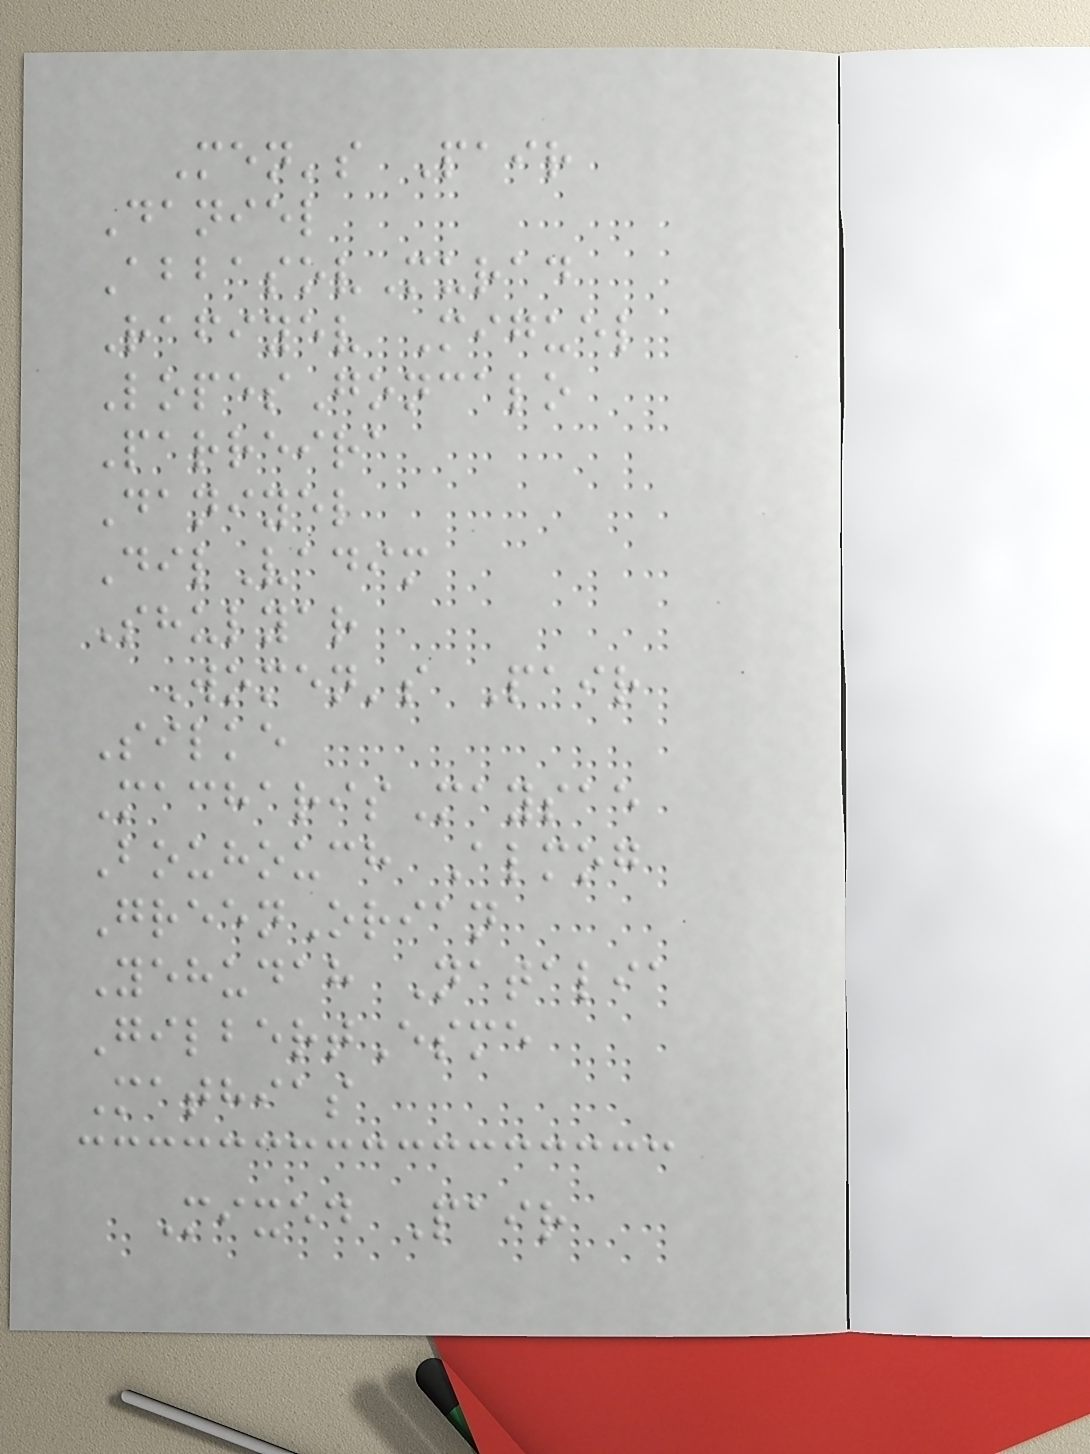Men's Pair
Daniel
AbbasovMurad
Rafiyev Miguel
LopesGoncalo
Parreira
Daniyel
DilVadim
Shulyar
Women's Pair
Silke
MacharisMaysae
Bouhouch Almog
GreenOrian
Yehudah Natalia
GilbertEsme
Mathias
Mixed Pair
